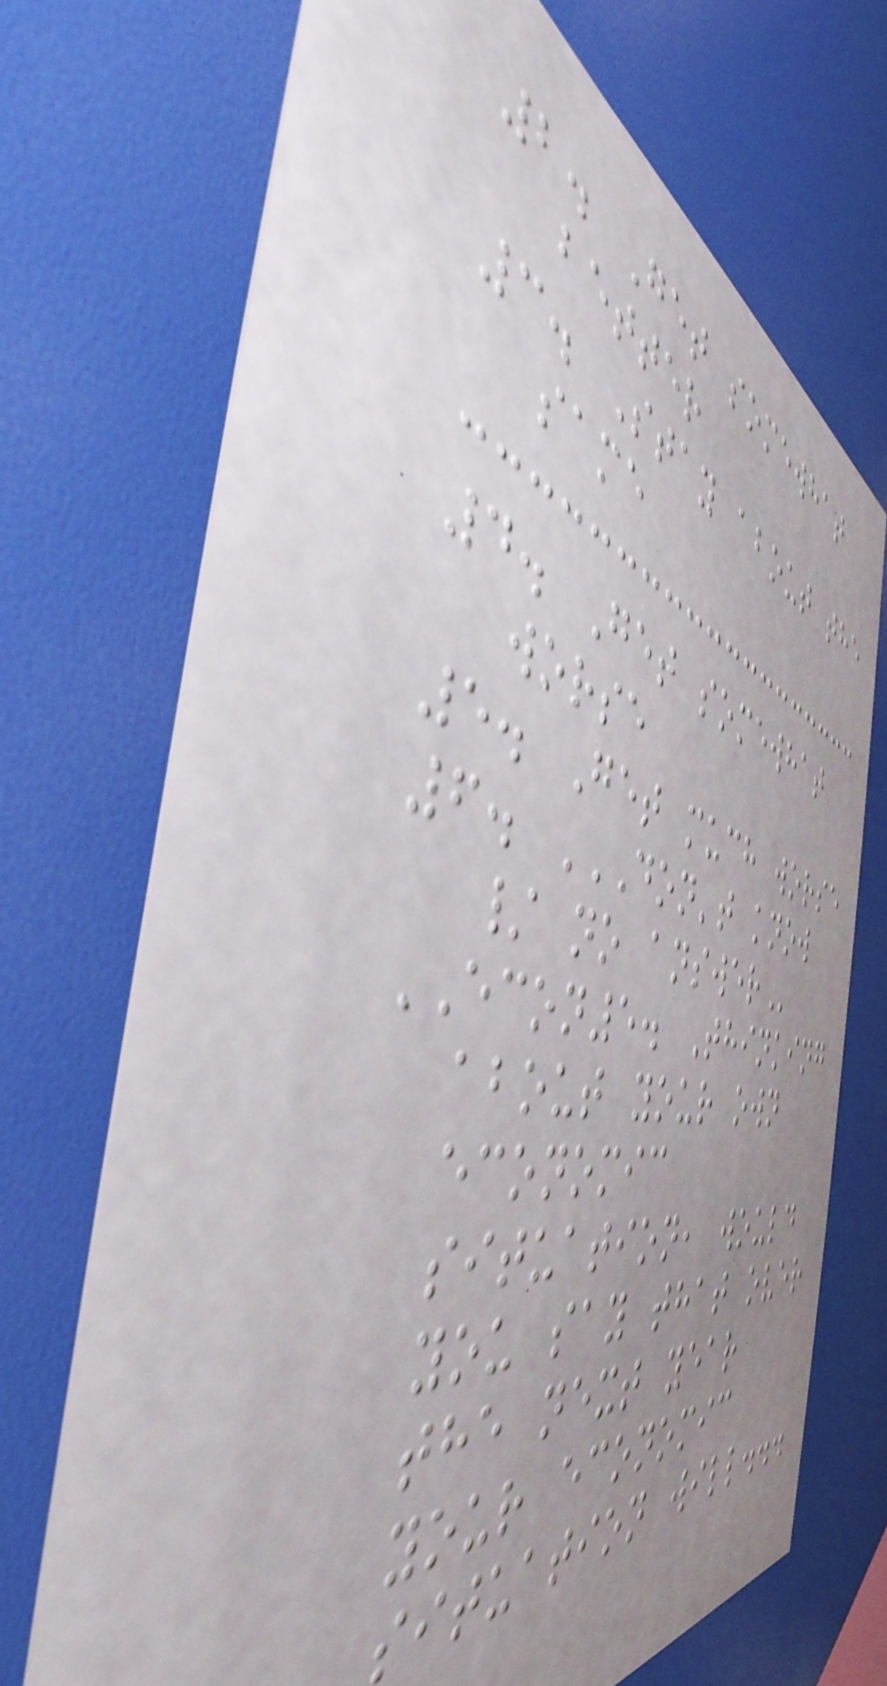2. Get somewhat
better
3. Stay about the
same
4. Get somewhat
worse
5. Get much worse
6. DON'T KNOW
/ NO ANSWER
ECON5. Thinking
about your own
economic
situation, would
you say that over
the next year
your economic
situation will...
